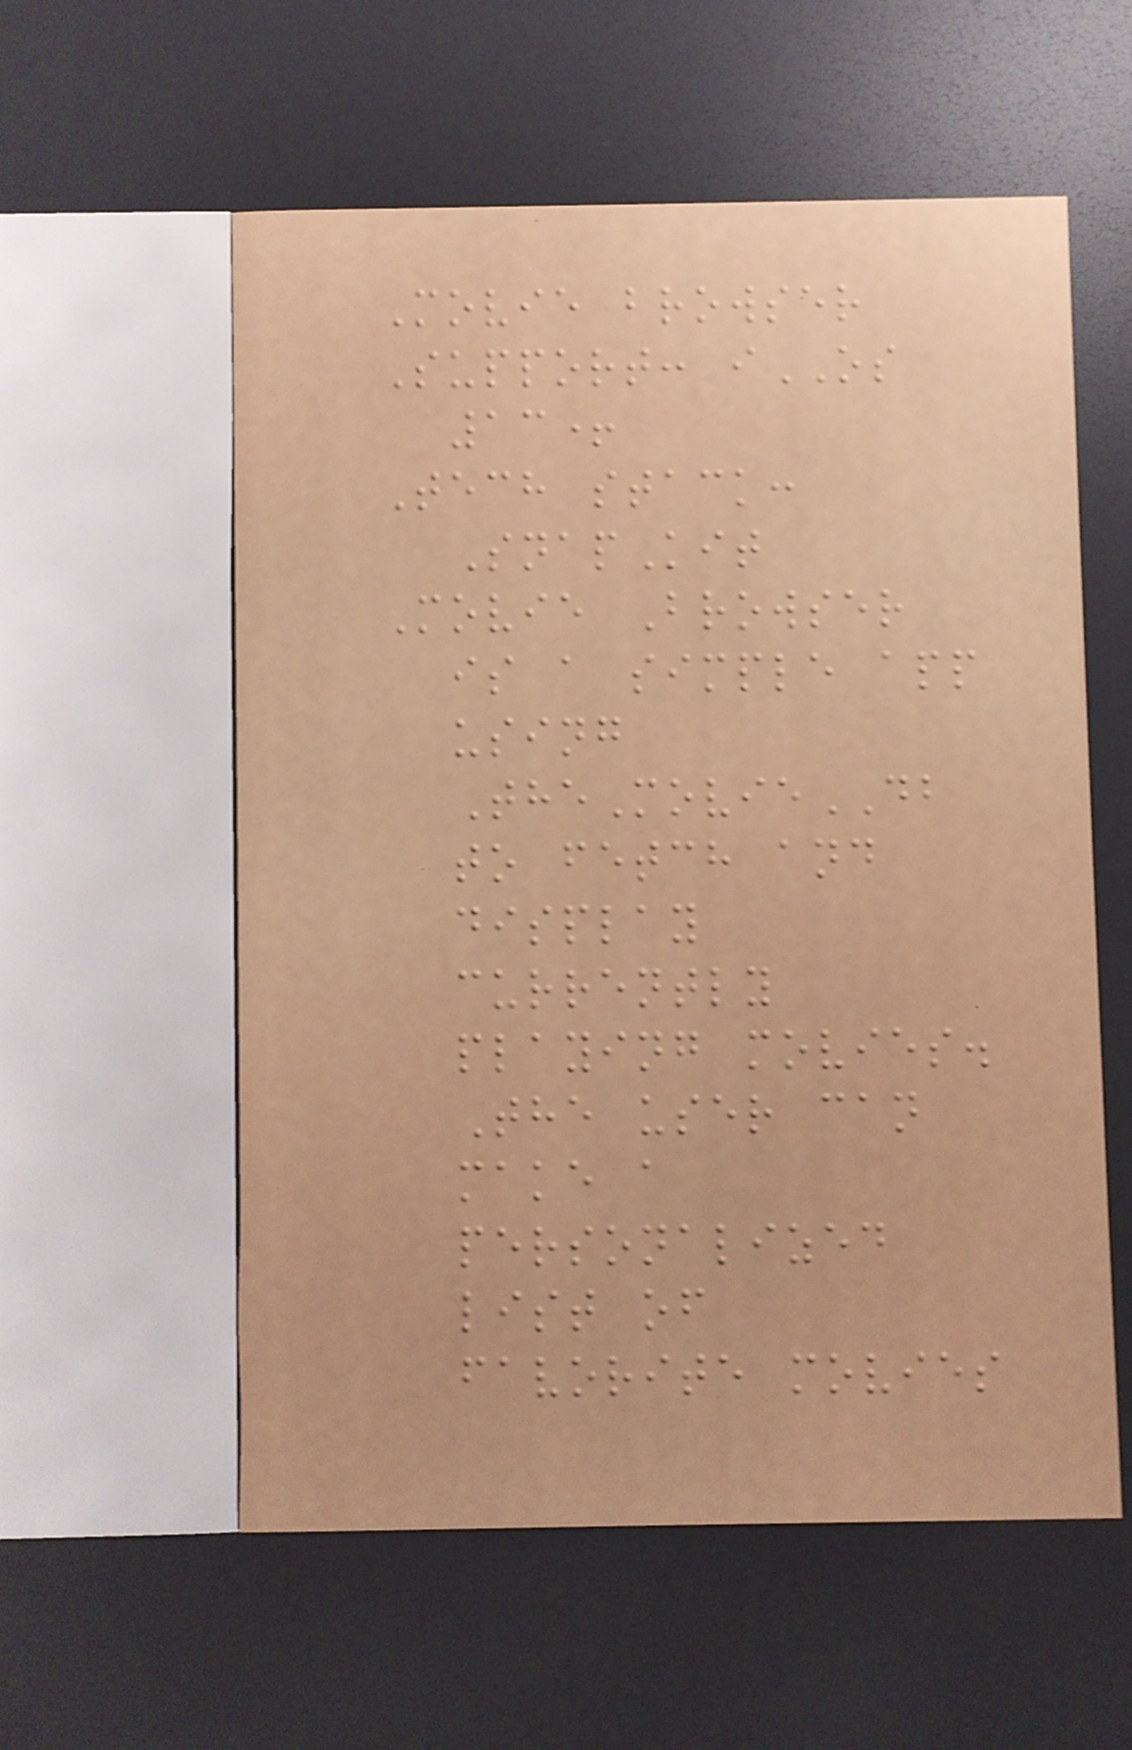Movie browser
Support: iOS
13+
Tech stack:
SnapKit
Movie Browser
is a simple app
using
TheMovieDB
to fetch and
display
currently
playing movies.
The user can
make a
personalized
list of
favorite movies
